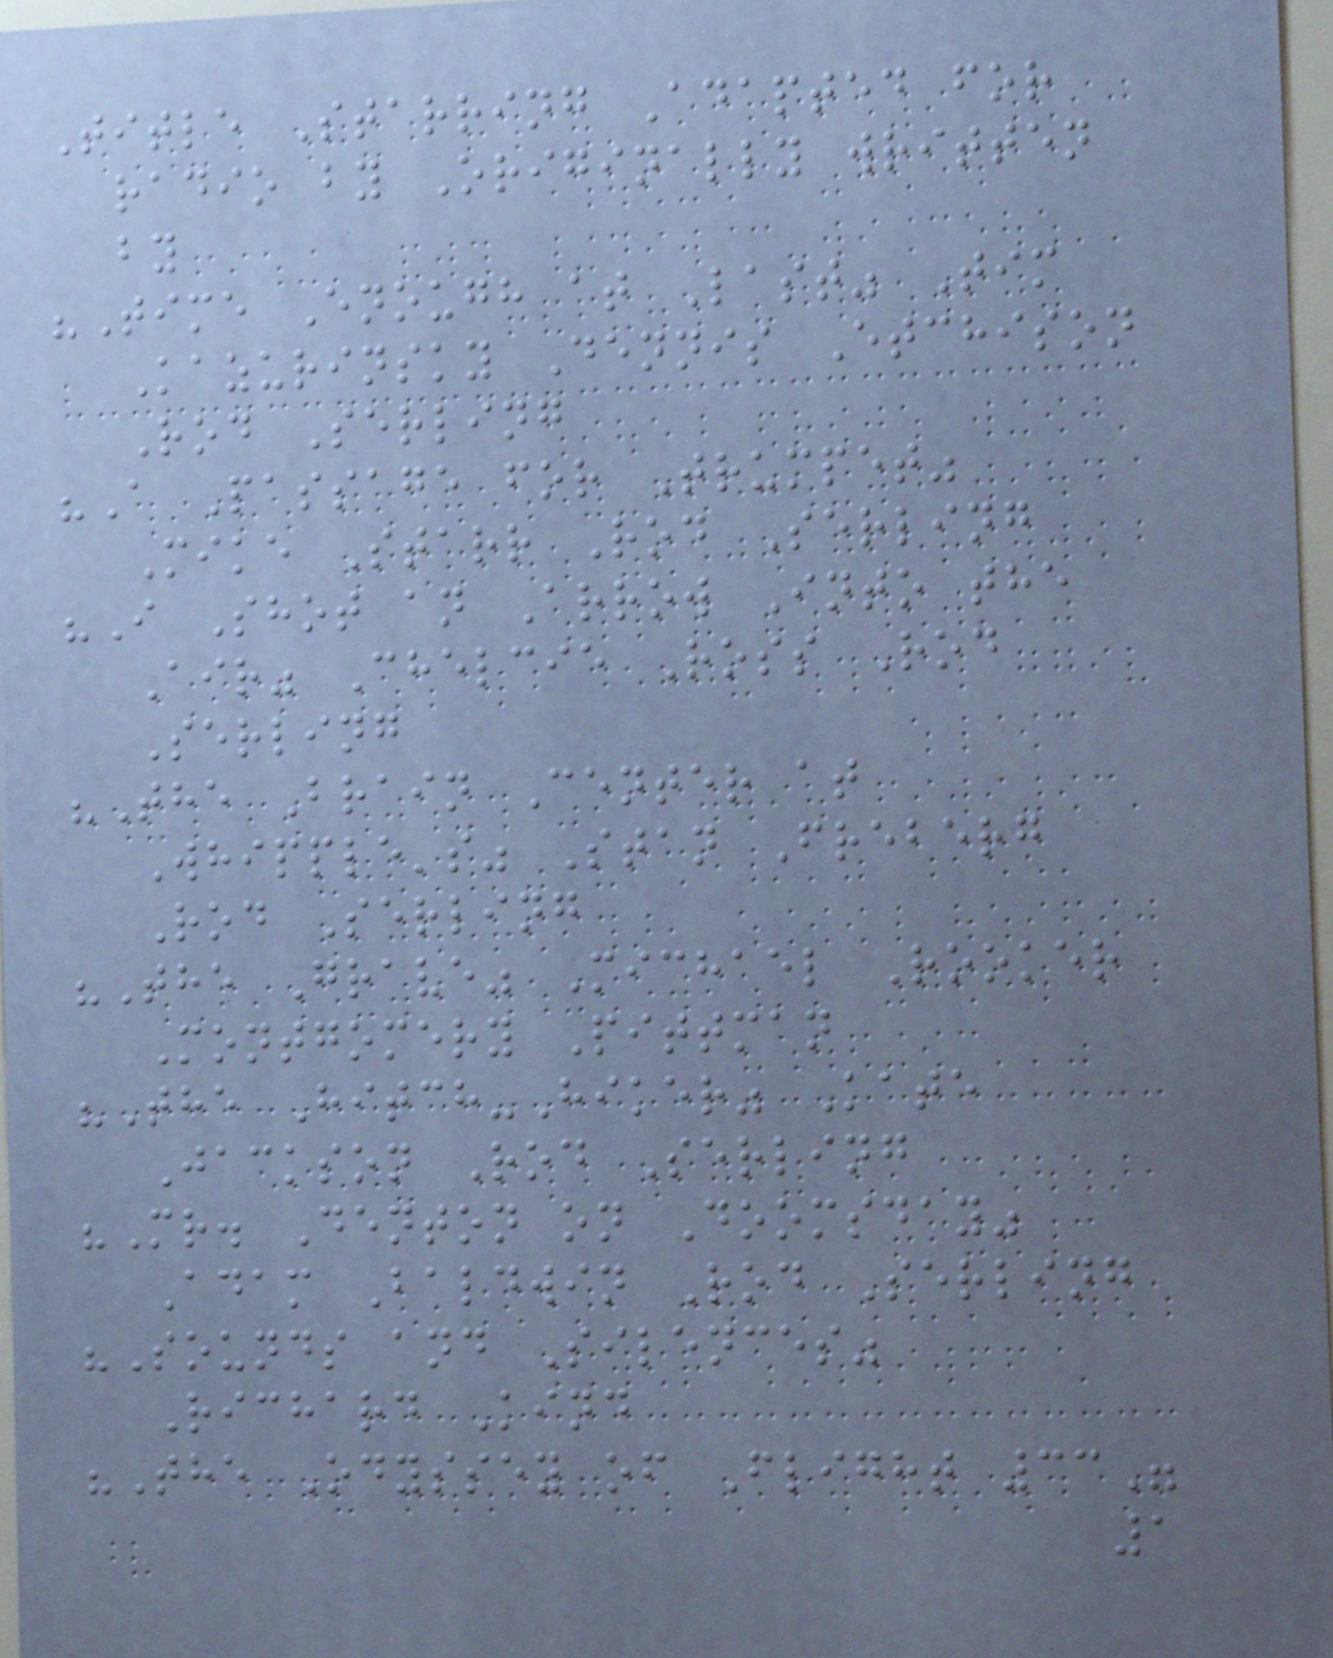Title Starring Adapted for
radio by Originally written
by
"Time Enough at Last" Tim
Kazurinsky Dennis Etchison
Rod Serling
"A Passage for Trumpet"
Mike Starr Rod Serling
"I Shot an Arrow Into the
Air" Chelcie Ross Rod
Serling
"The Brain Center at
Whipple's" Stan Freberg
Rod Serling
"The Grave" Michael Rooker
Montgomery Pittman
"The Hitch-Hiker" Kate
Jackson Rod Serling
"Mr. Denton on Doomsday"
Adam Baldwin Rod Serling
"Sounds and Silences"
Richard Kind
"The Odyssey of Flight 33"
1
